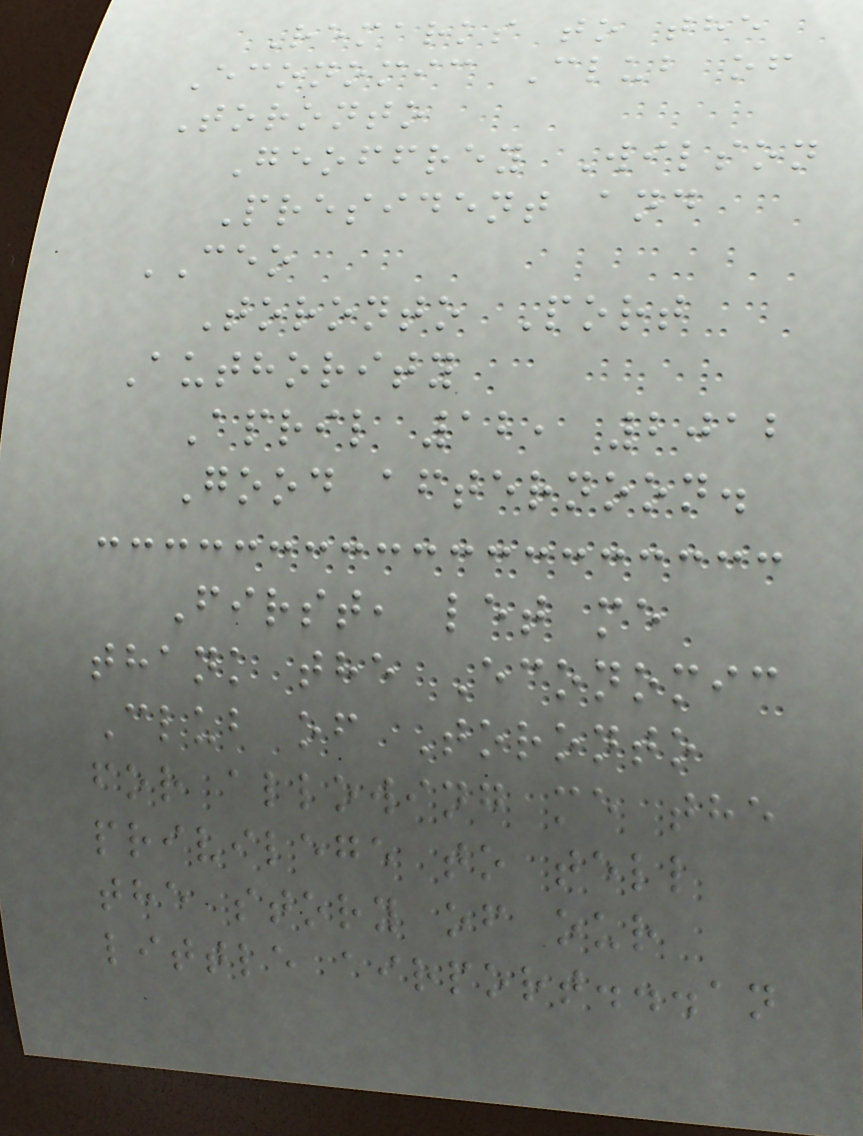Remarks to the
Economic Club of
Toronto
Geoffrey Wilson
President and
CEO
Toronto Port
Authority
April 12, 2012
Good afternoon.
First, let me
thank the Economic
Club of Toronto
for allowing me the
privilege to tell
the story of our
little airport...an
